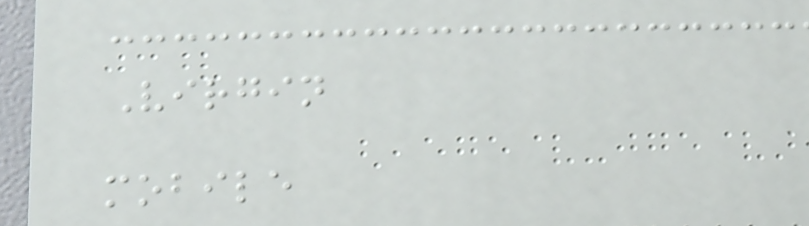Virgin
mobile
